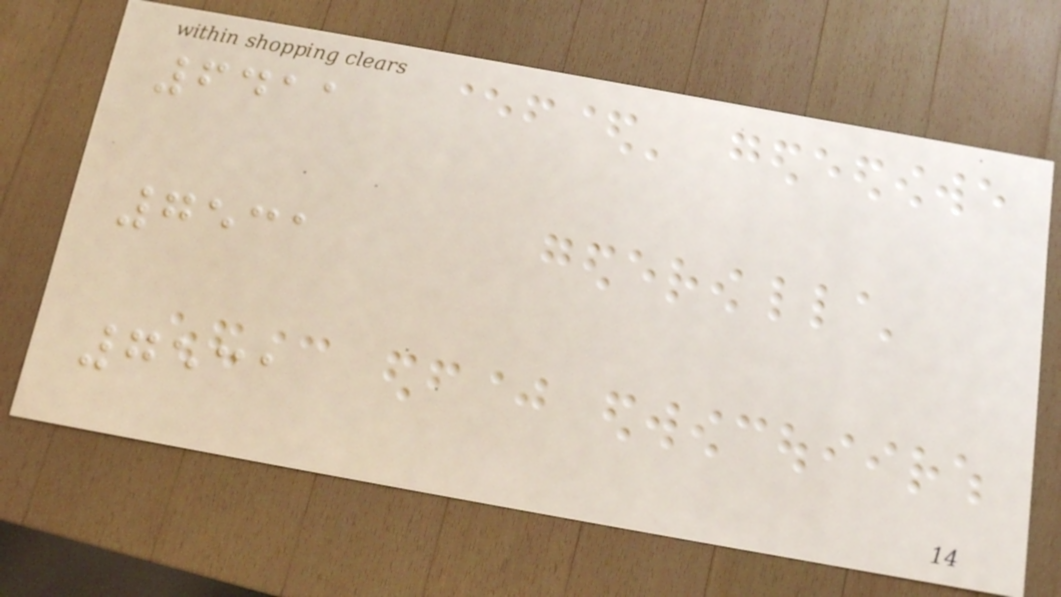6411
7531
7531
